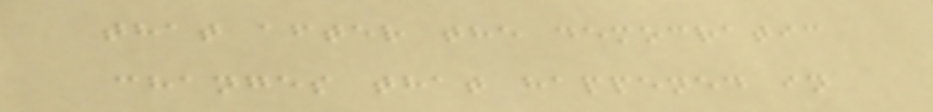that after the democratic
changes that happened in
